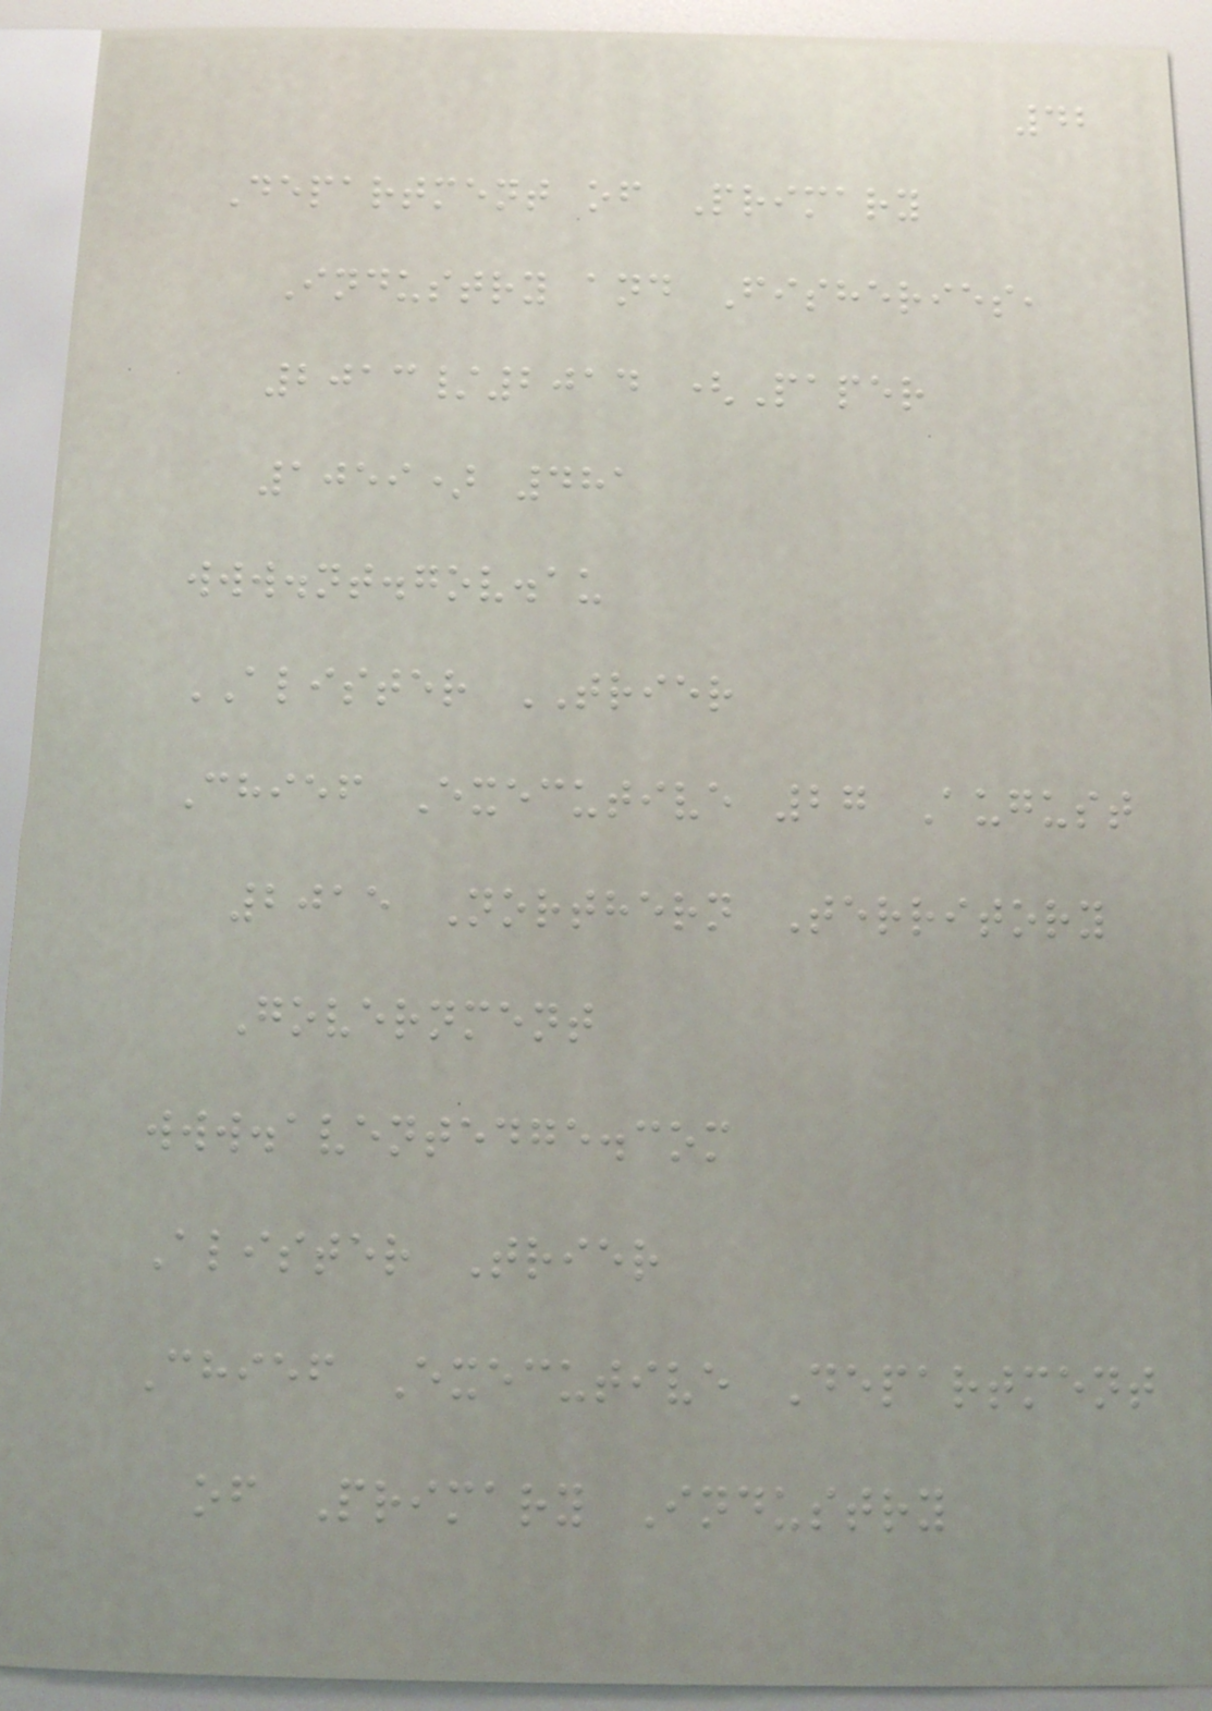42
Department of Primary
Industry and Fisheries,
2013/2014 (Paper
1059) 481
www.nt.gov.au
ALISTER TRIER
Chief Executive 27 August
2015 Northern Territory
Government
www.aventedge.com
Alister Trier
Chief Executive Department
of Primary Industry
